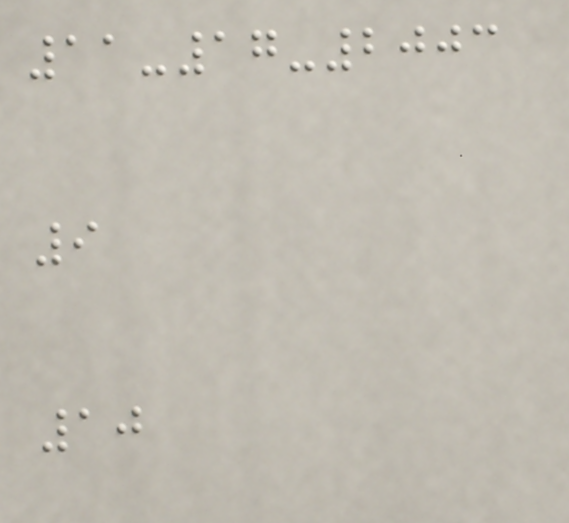11-17-2003
9
10
